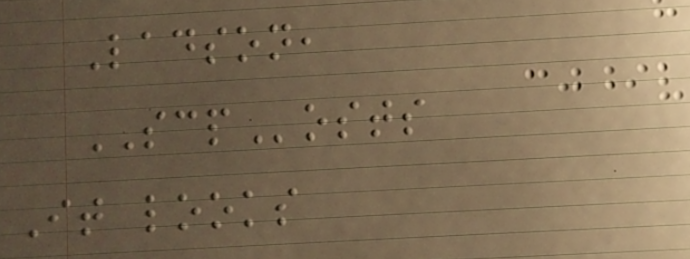Ladson,
SCPosts
It looks
